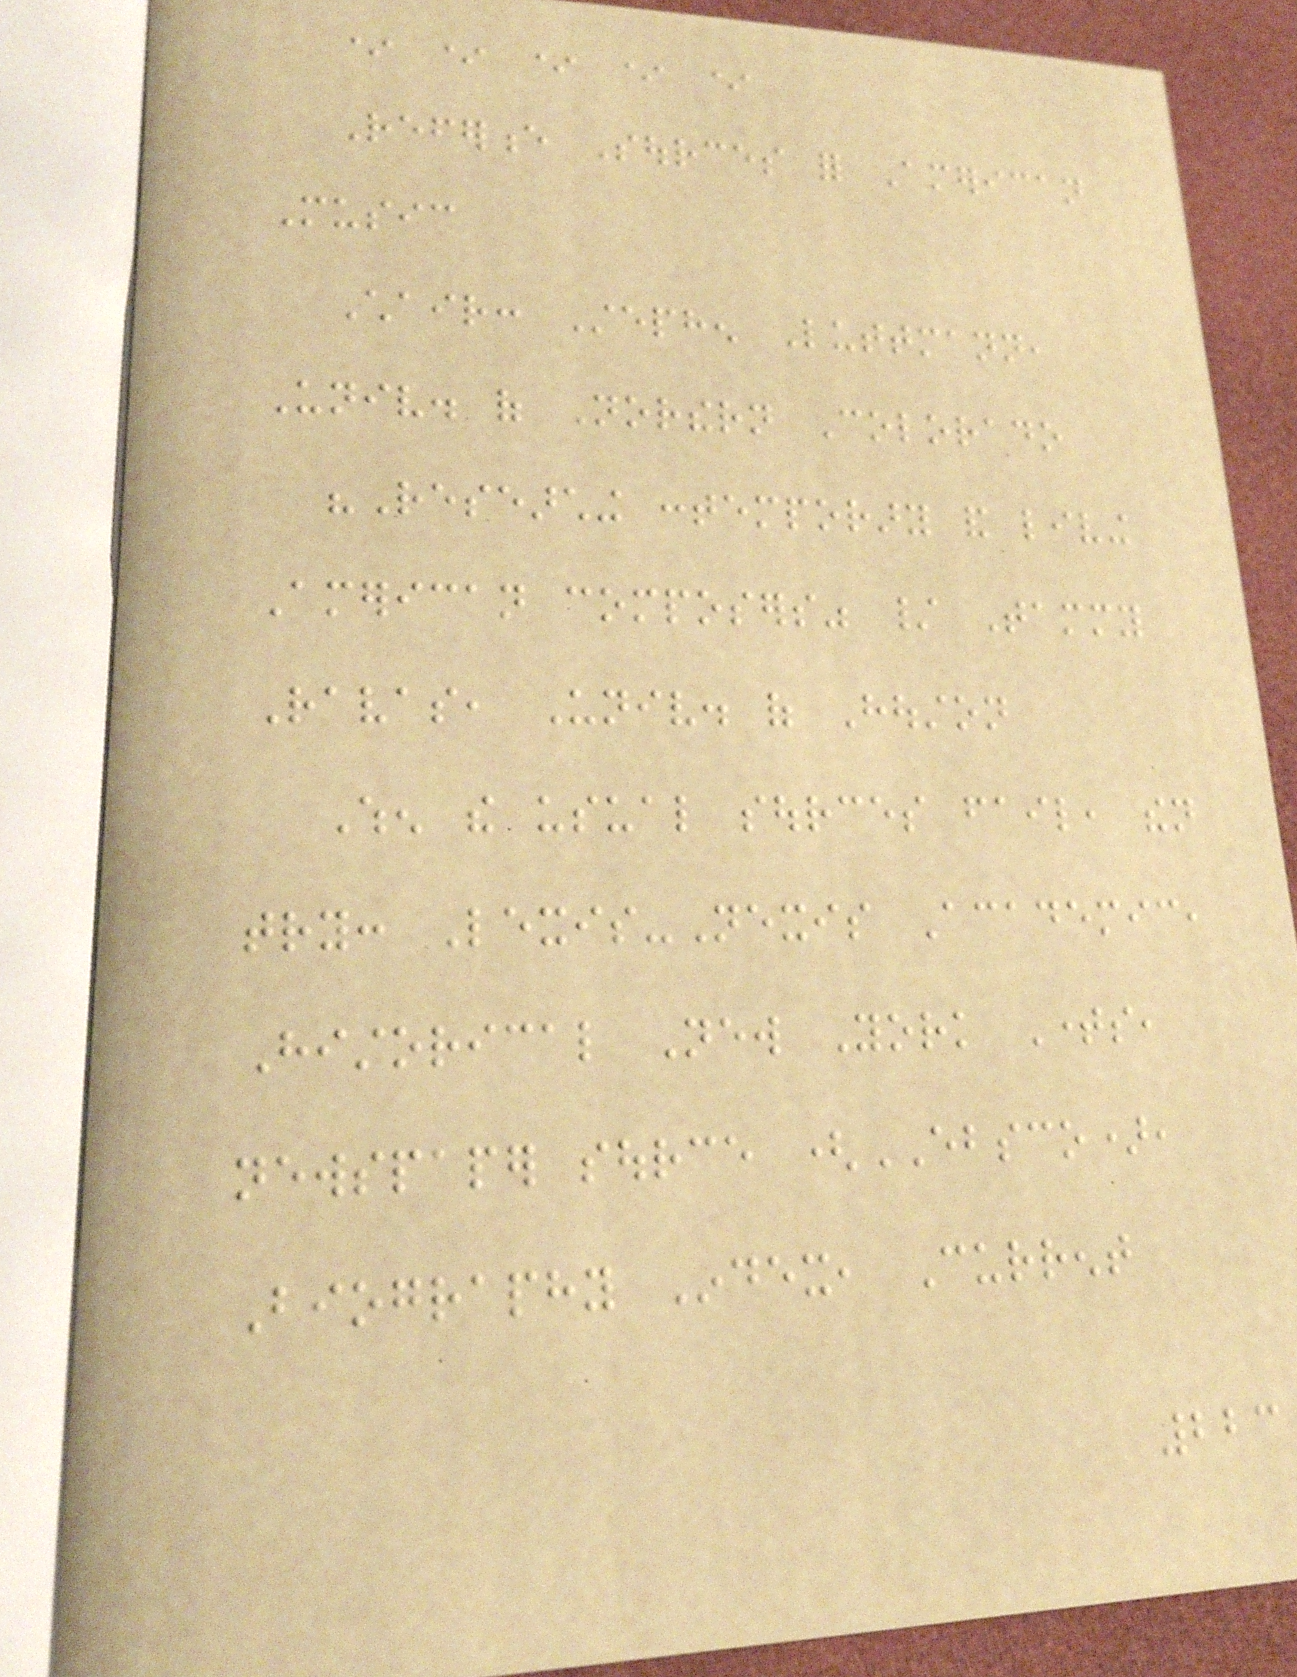* * * * *
Reference Sources for American
Music
Chair: Stephen Luttmann,
Univ. of Northern Colorado
"Researching contemporary and living
American composers" / Tammy
Ravas, Univ. of Houston
When the usual sources fail, then
try: Lexis-Nexis Academic,
Historical New York Times,
newspaper source (EBSCO),
Biography Index, Current
223
